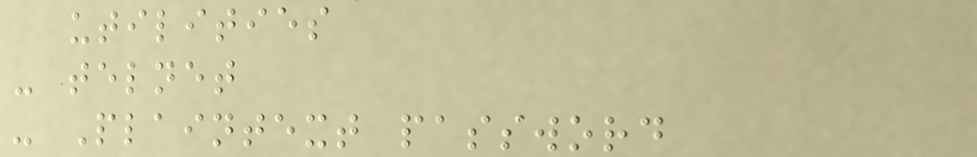utilities
- telnet
- Plaintext password
